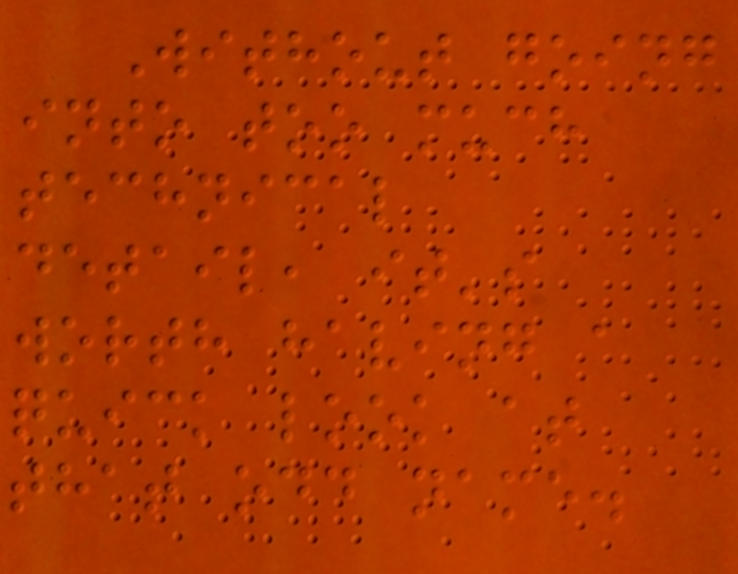Without going
into too much
technical
detail, it's
worth having a
quick look at
that odd name.
